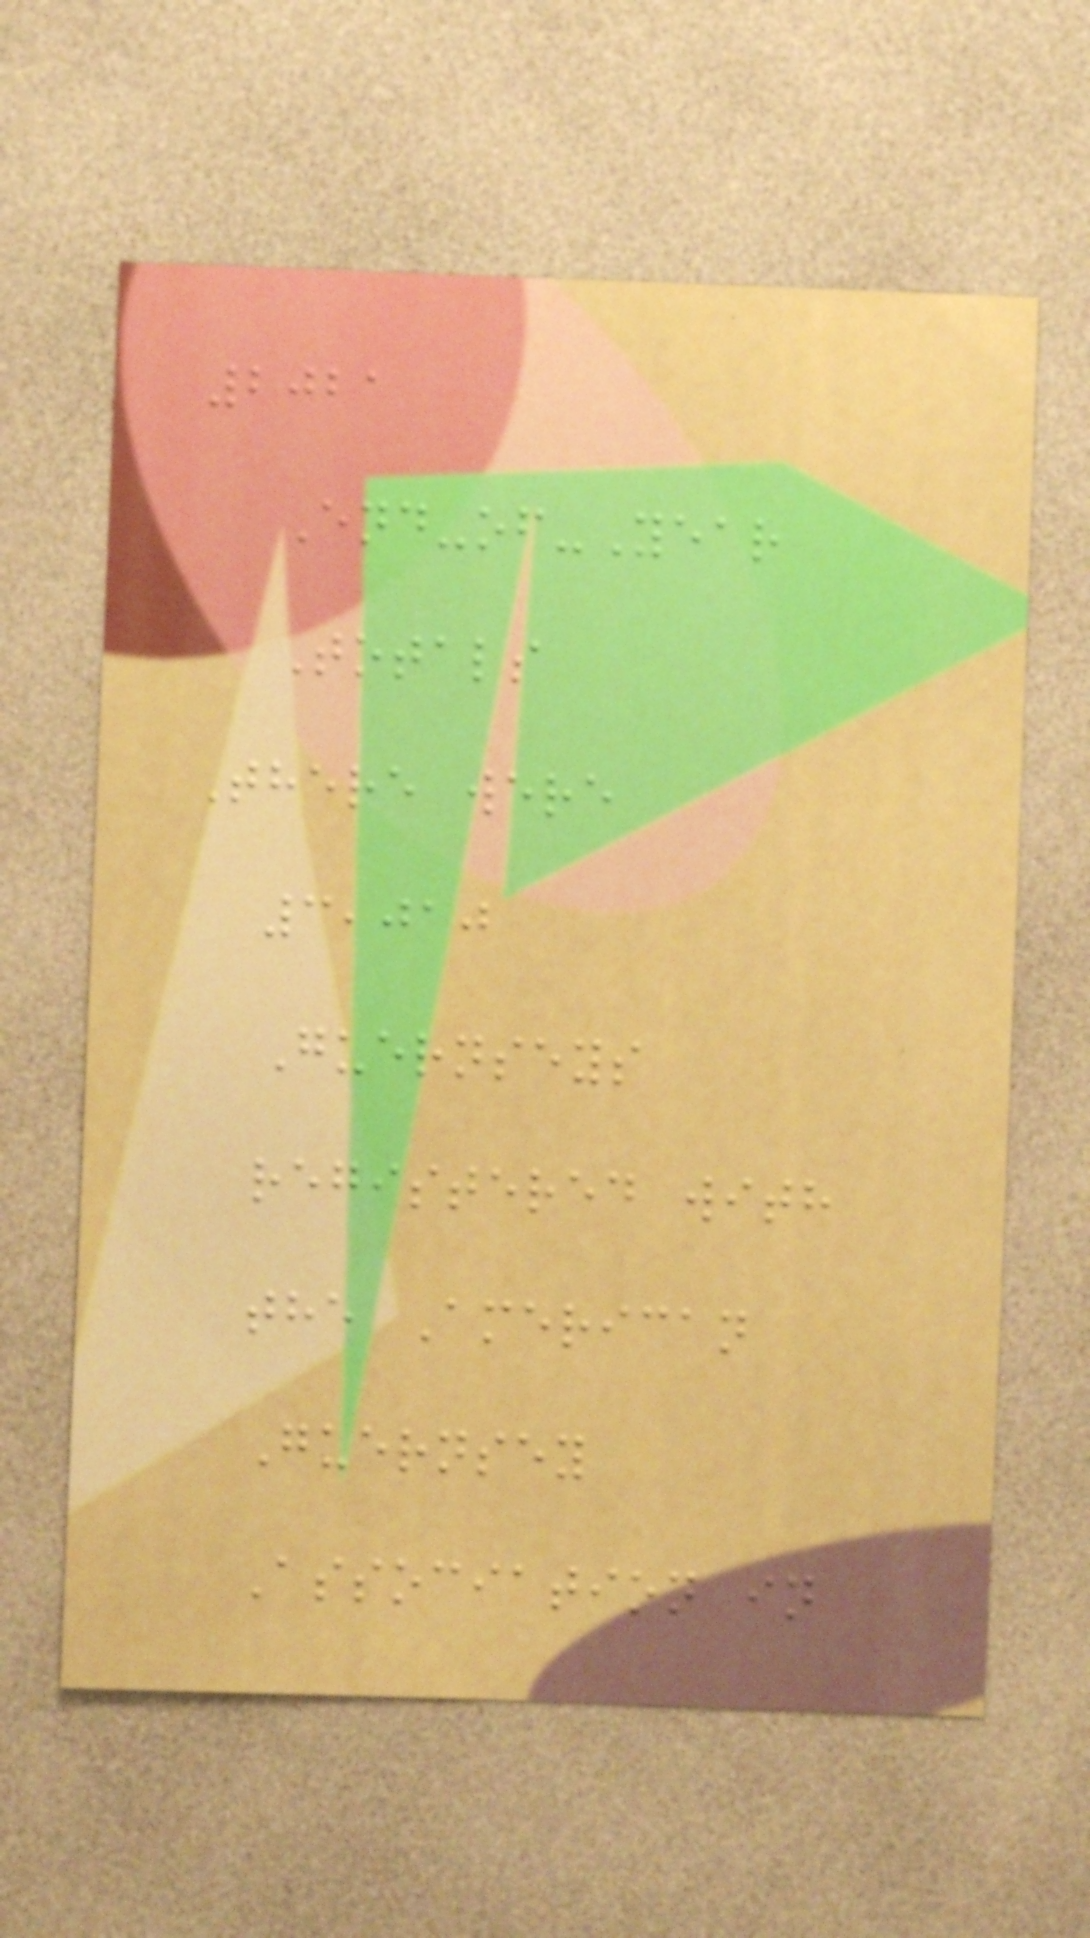2021
End-of-Year
Totals
There were
3,010
Guernseys
registered with
the American
Guernsey
Association in
